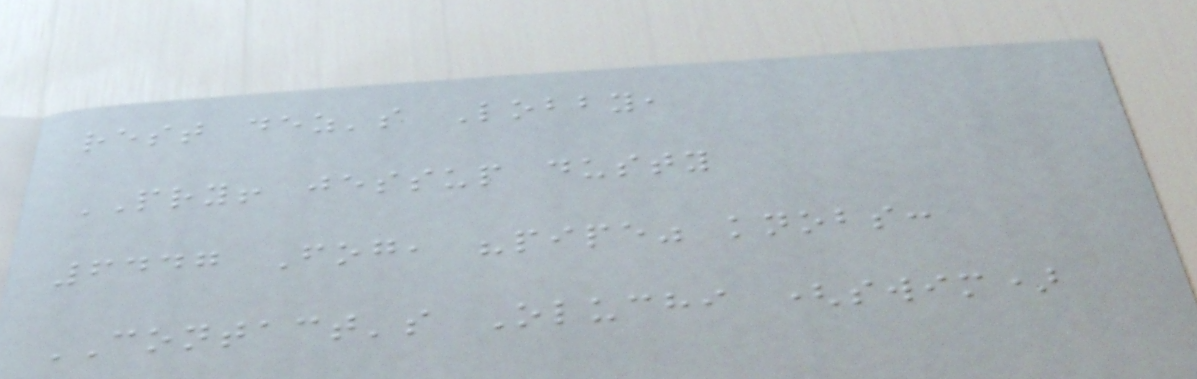rest dez's Lobby,
PRY! jessup dusty
6447 Fog, "pipe" knobs:
CONTACT's Oluchi (swim)
